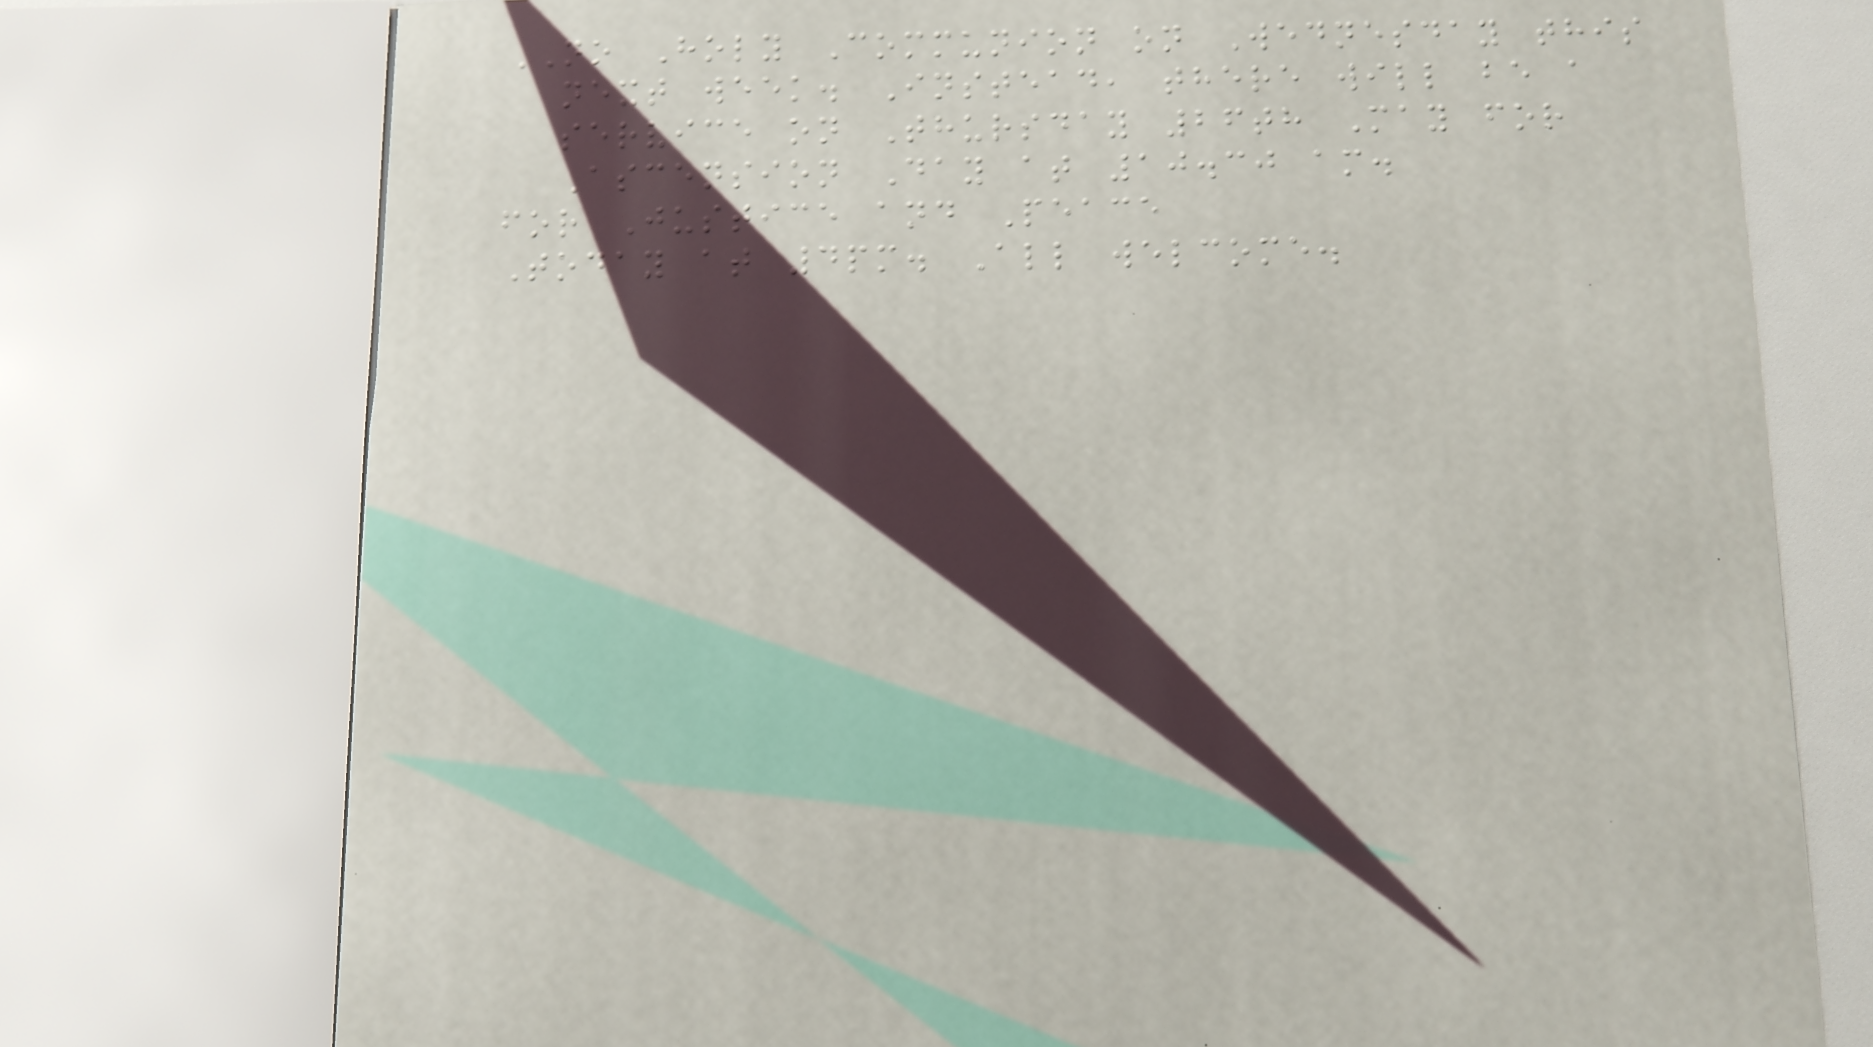NO Holy Communion on Wednesday this
next week. Instead, there will be a
service on Thursday 26th May for
Ascension Day at 10.30 am.
for Justice and Peace
Today at 4pm. All welcome.
